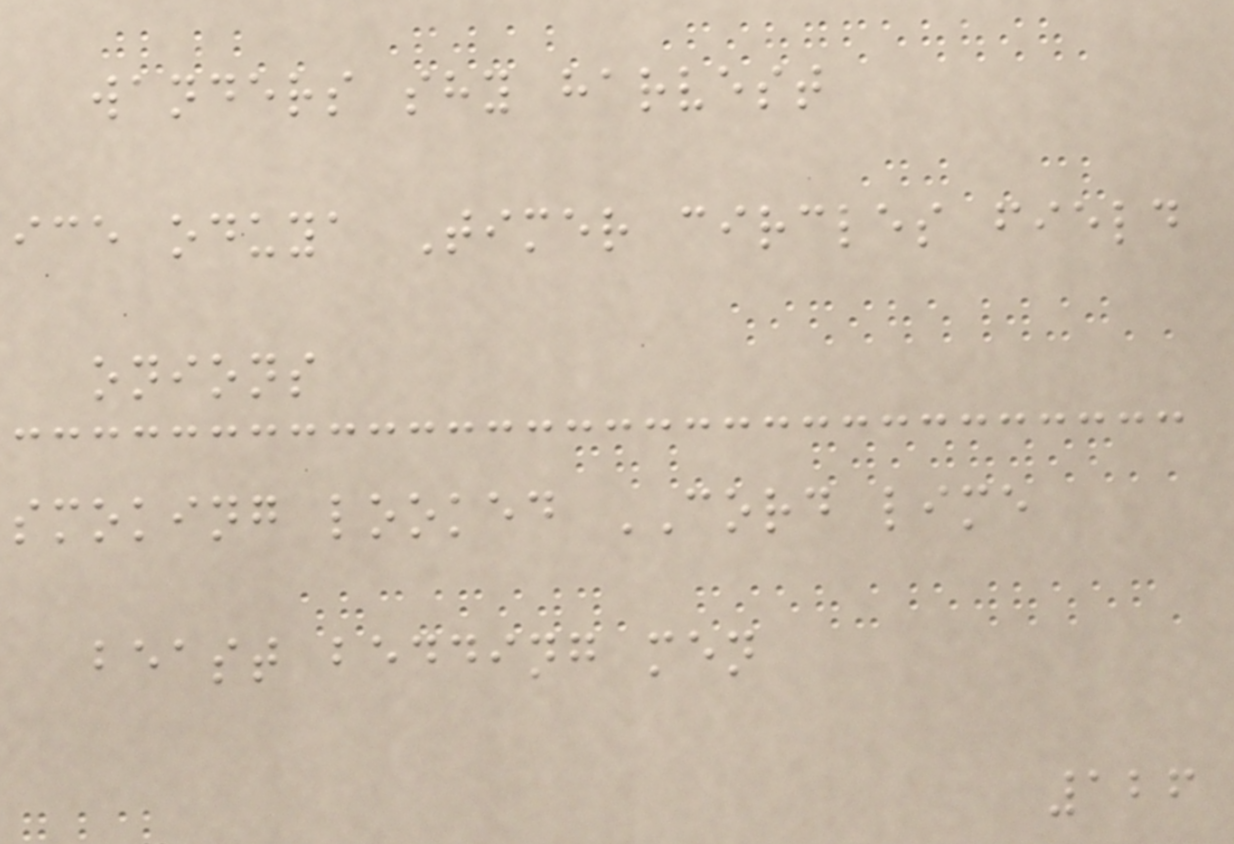wanders shy harvest
ice oduya Timer circles field
onions
smoking looked CORD lime
beast bedding men
126
